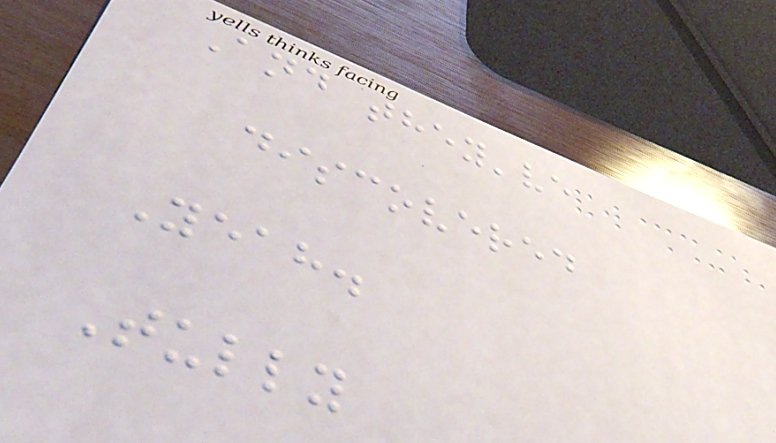And they've
discovered
Yeah.
Tully
